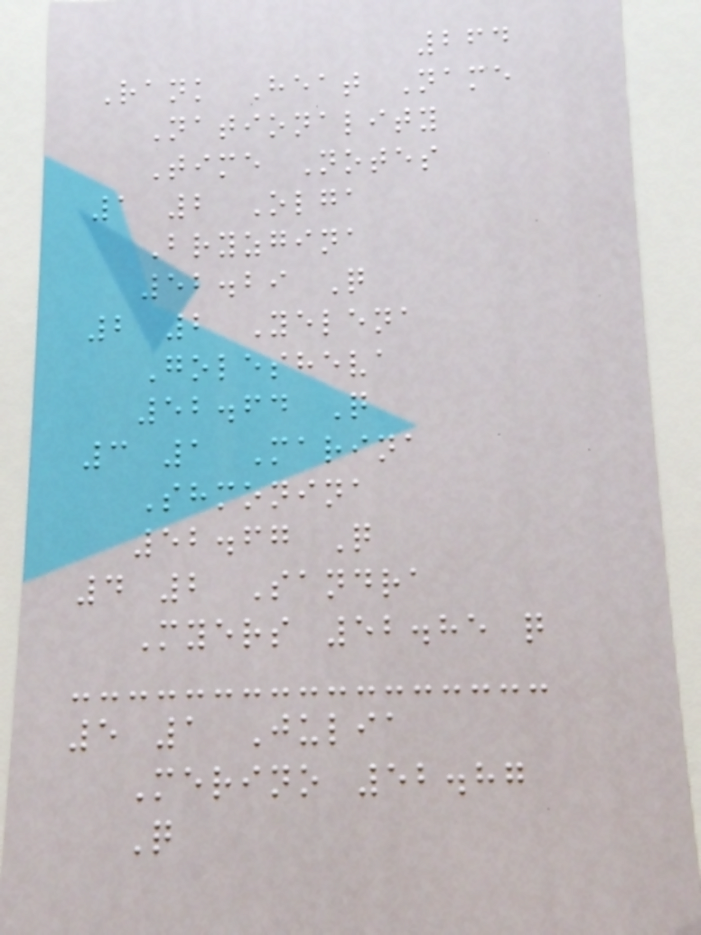264
Rank Heat Name
Nationality
Time Notes
1 2 Olga
Bryzgina
52.29 Q
2 2 Yelena
Golesheva
52.64 Q
3 1 Marina
Shmonina
52.67 Q
4 2 Sandra
Myers 52.85 q
5 1 Julia
Merino 52.87
Q
